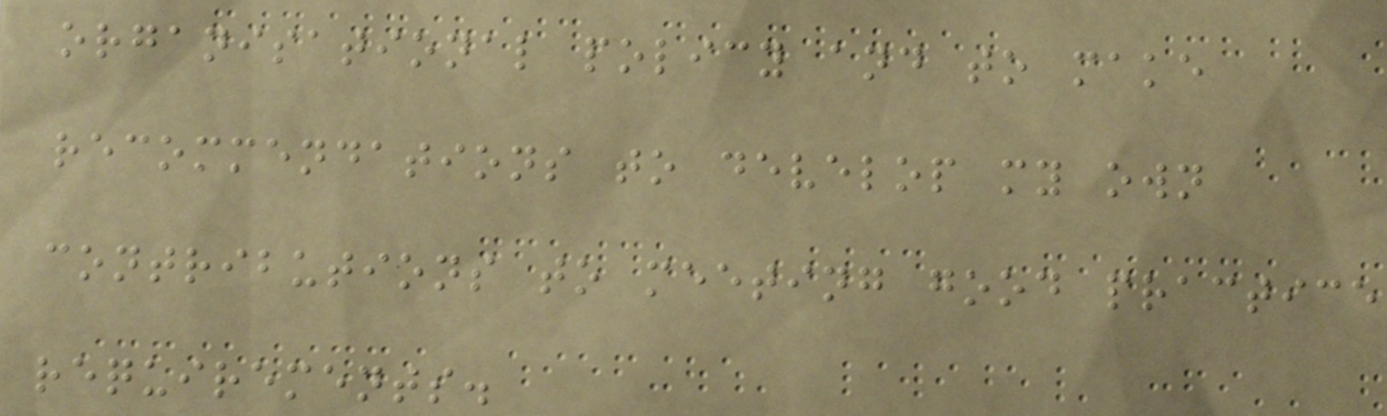organisational policy and to make
recommendations to develop my own
contributions to meeting good practice
requirements.
